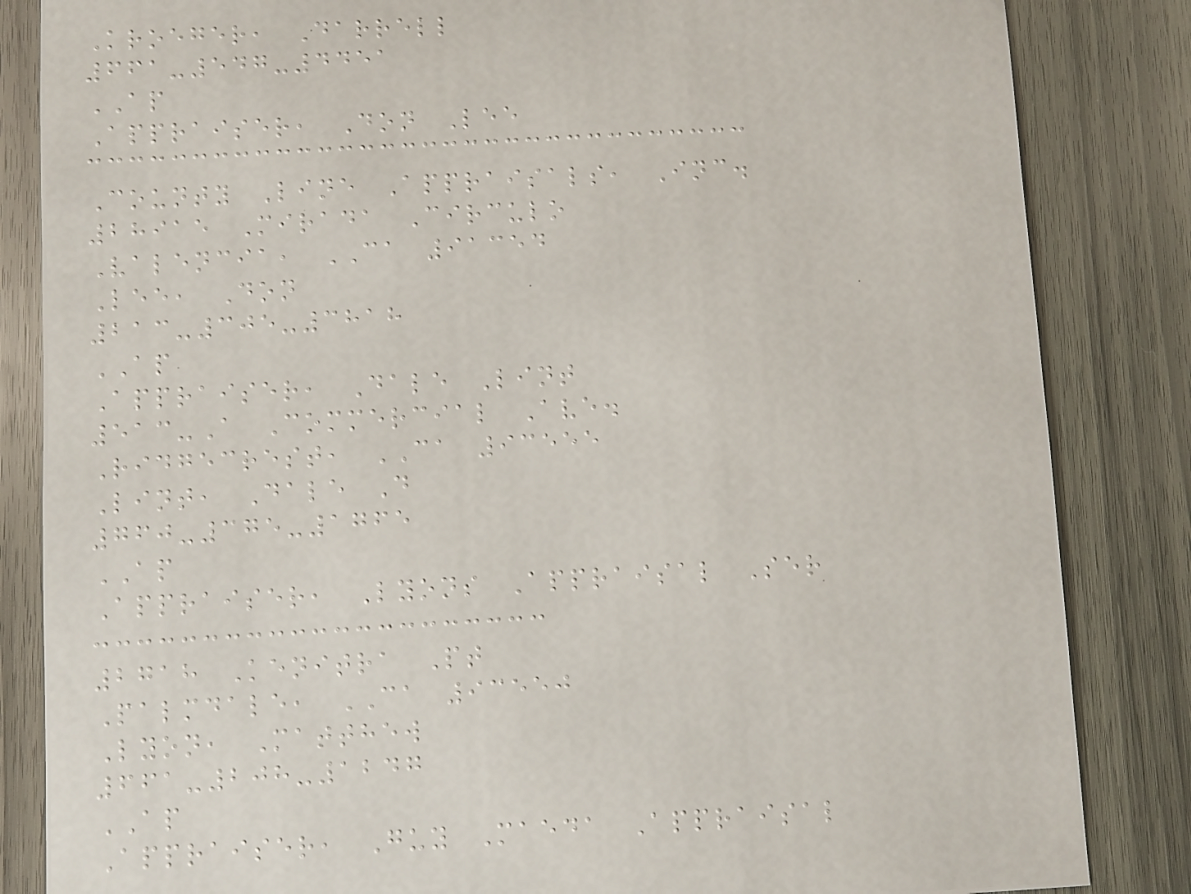Kroeger, Darrell
661-547-4451
AP
Appraiser, Don Lee
County Line Appraisals, Inc.
28915 Mirada Circulo
Valencia, CA 91354
Lee, Don
213-305-3818
AP
Appraiser, Dale Lint
513-A Commercial Ave.
Ridgecrest, CA 93555
Lint, Dale D
760-375-1765
AP
Appraiser, Lyons Appraisal Ser
2718 Kenitra Pt
Palmdale, CA 93550
Lyon, Matthew
661-208-1247
AP
Appraiser, Guy Maeda Appraisal
